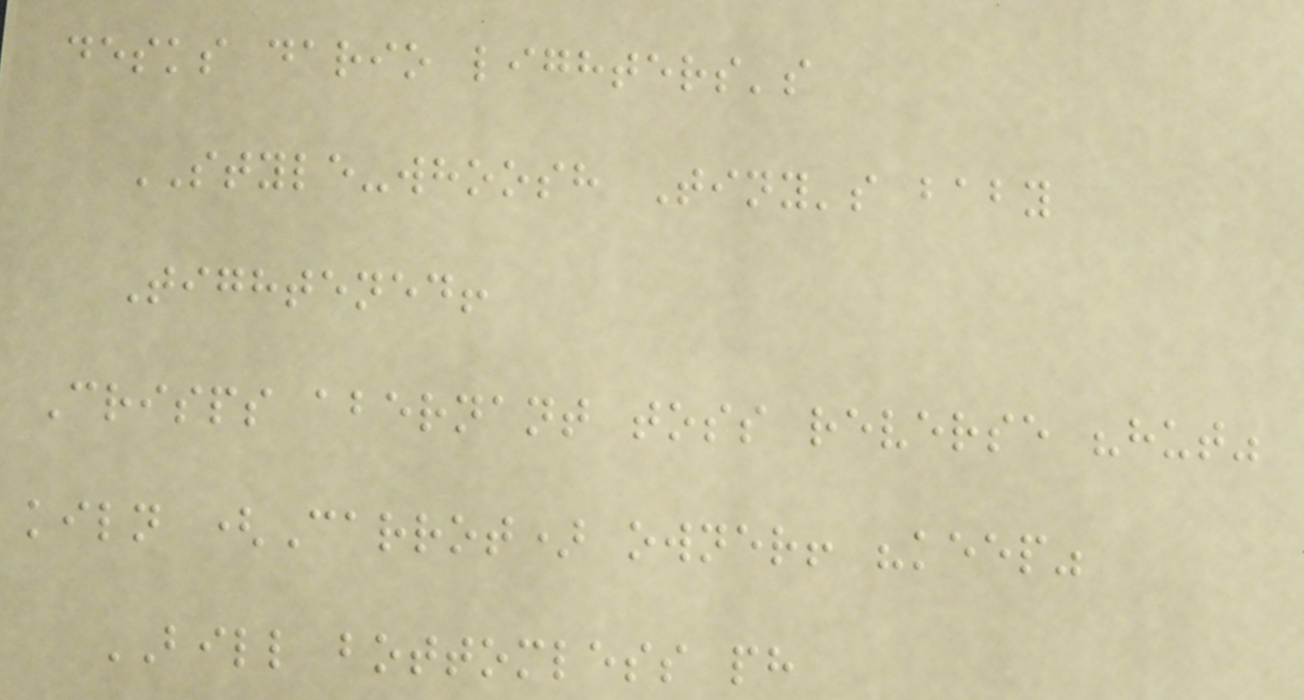desks dario lighters's
STYLE-whoosh Tiny's baby
Tightened!
Crisps abernant toss reverse "hut"
kiln (Carrot) owner! "keep"
BILL bottomless ph
